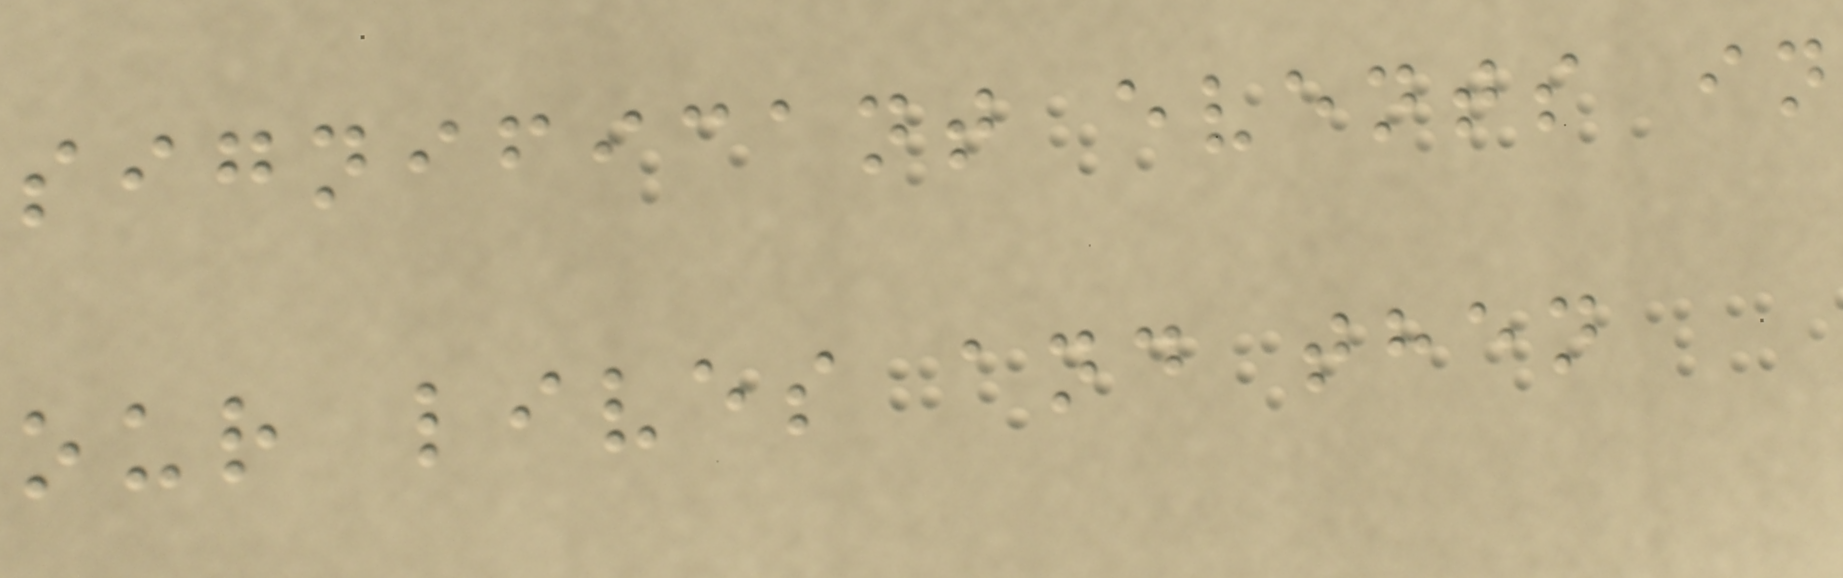significant events in
our lives and then
